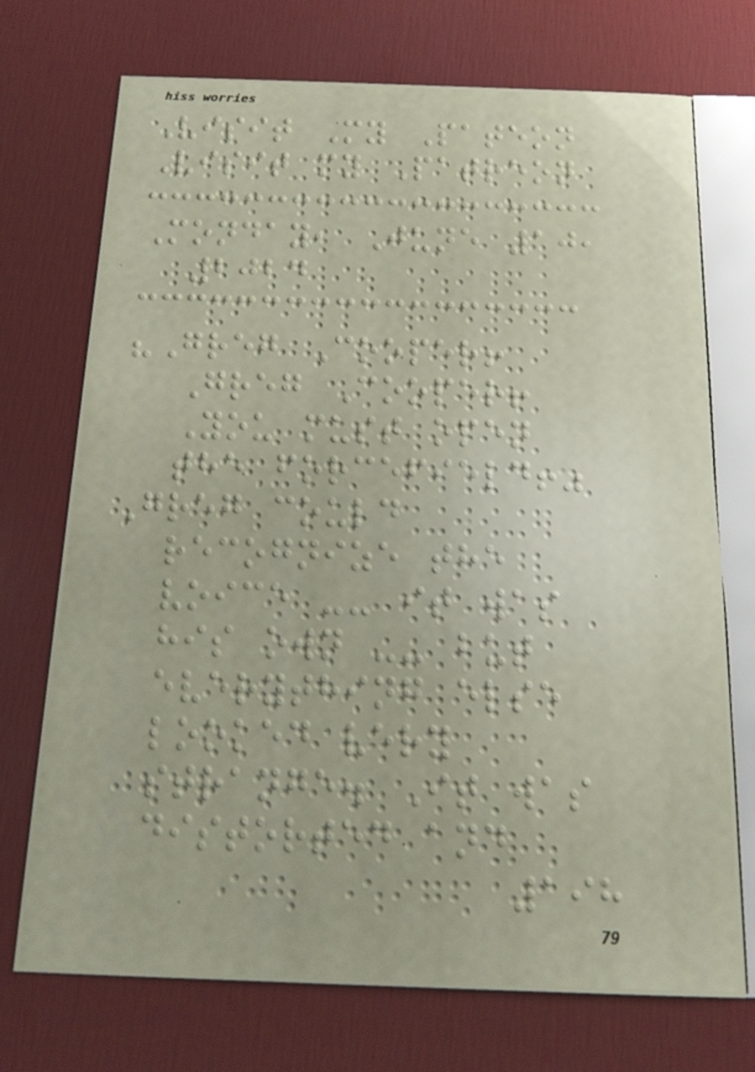Visit My Pateon
Visit my Patreon
Monday, June 10,
2024
"Greg Cooper!
Greg Cooper!
You must open
the forcefield!"
Greg could
recognize the
voice -- it was
his own -- but
everything else
looked very
strange. It was
distorted and
198
